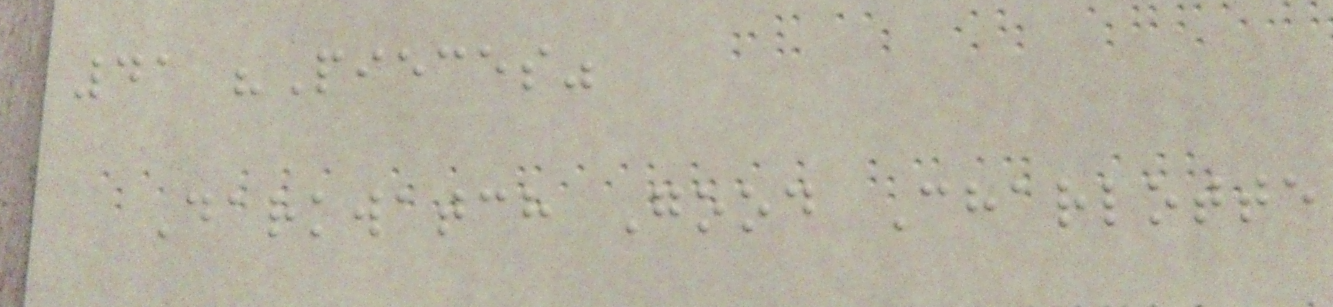41 "Pieces"
Darkwatch Good Charlotte
